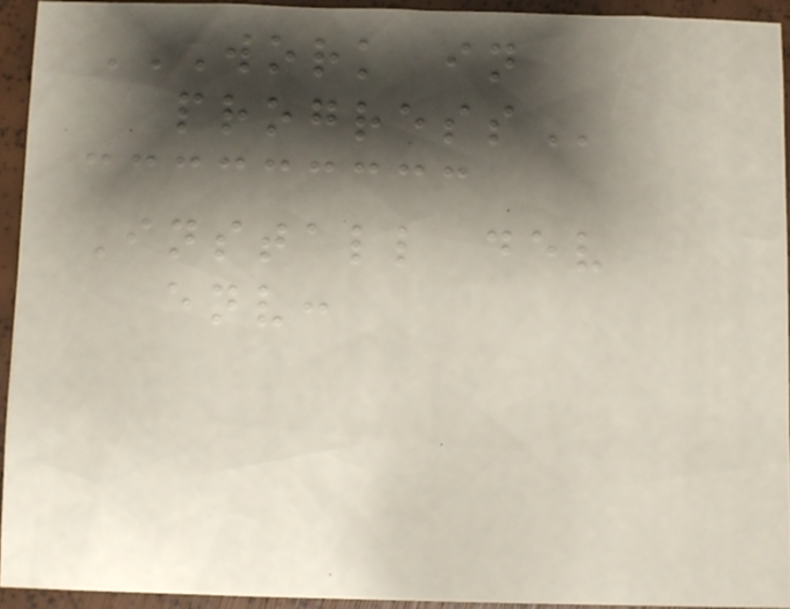WORK IN
PROGRESS
Install dev
env:
